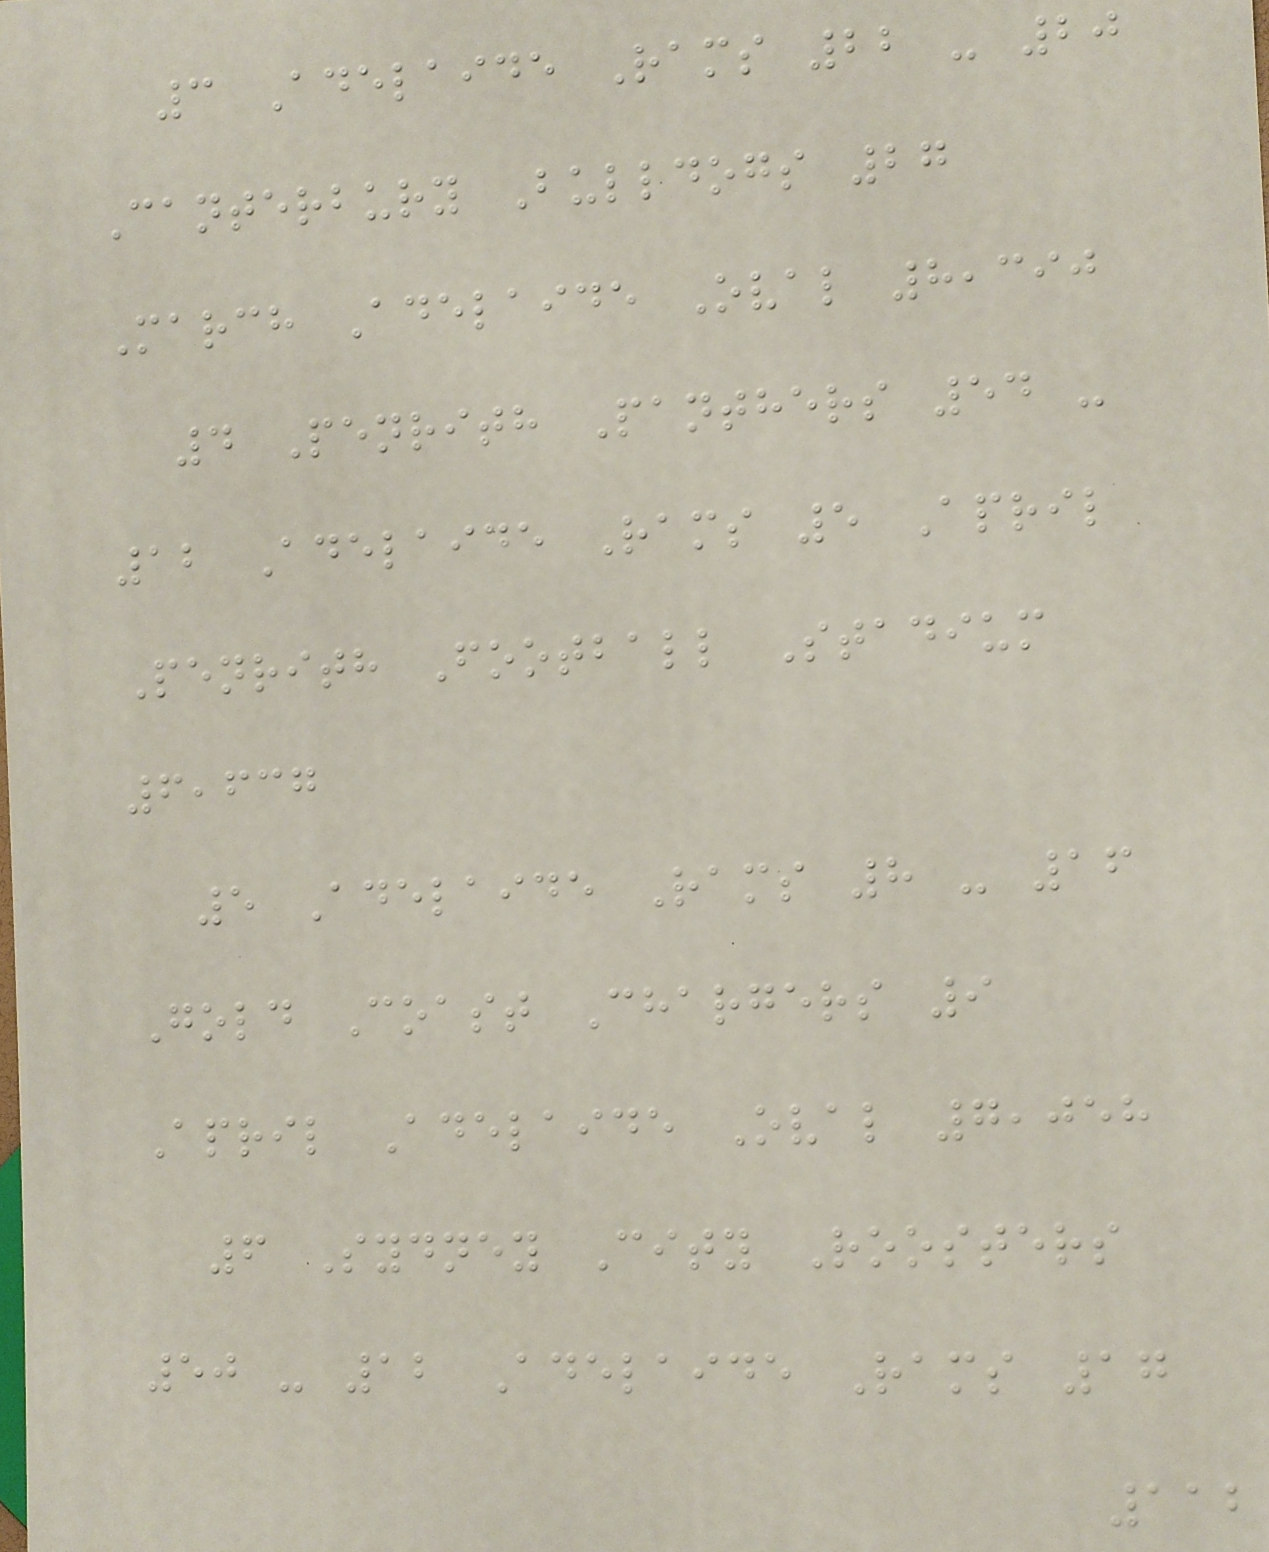3 Adelaide Rams 22 - 20
Canterbury Bulldogs 27
March Adelaide Oval 8,390
4 Penrith Panthers 54 -
12 Adelaide Rams 5 April
Penrith Football Stadium
6,637
5 Adelaide Rams 8 - 16
Gold Coast Chargers 9
April Adelaide Oval 7,058
6 Sydney City Roosters
50 - 12 Adelaide Rams 17
112
